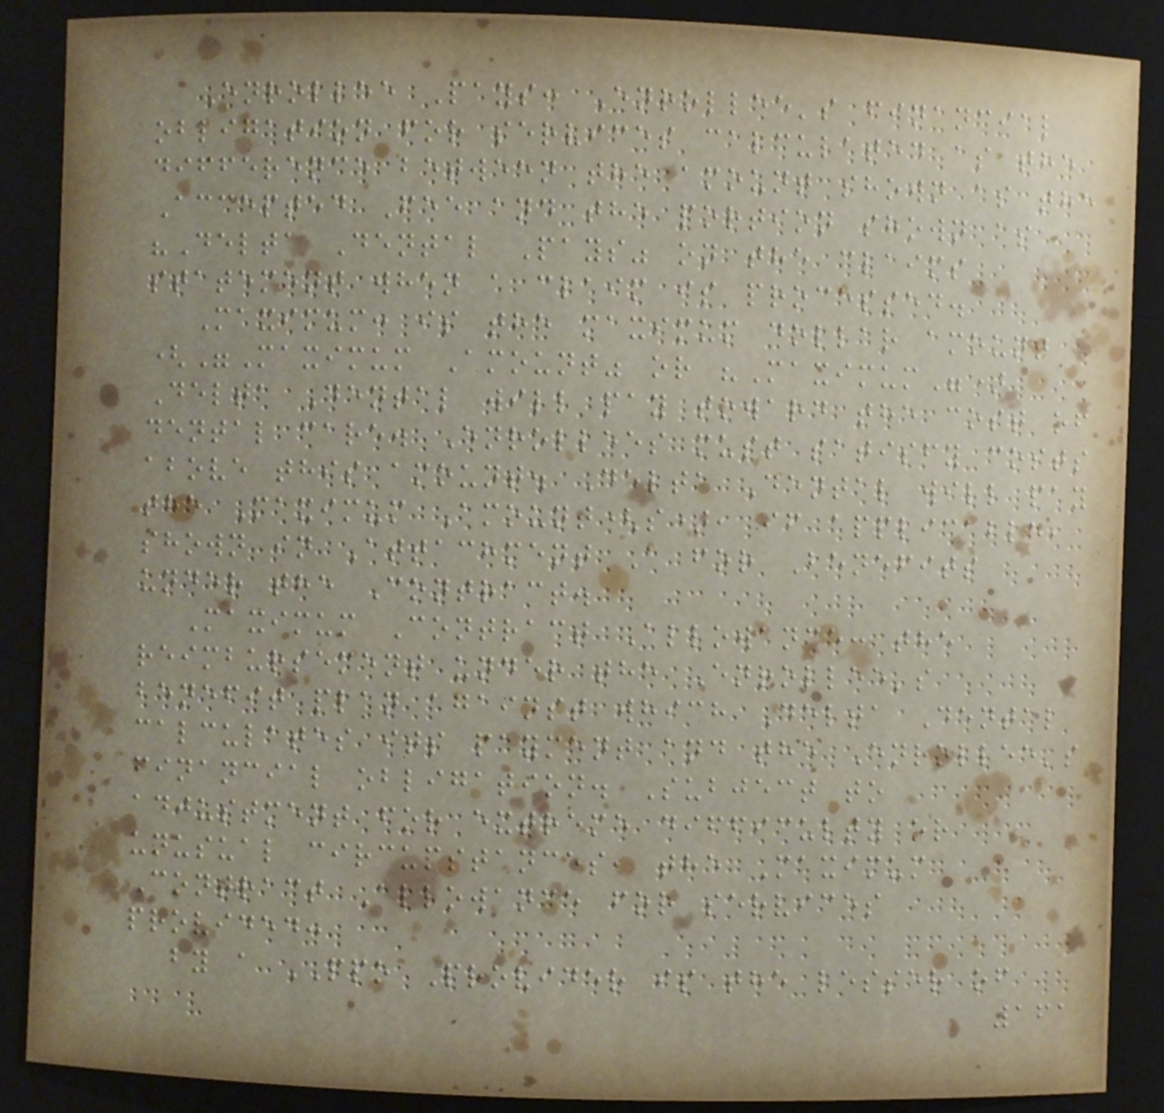Enrollee Pays: Enrollee's financial
obligation for services calculated as the
difference between the amount shown as the
Accepted Fee and the portion shown as
"Delta Dental Pays" on the claims
statement when a claim is processed.
Maximum: is the maximum dollar amount
("Maximum Amount" or "Maximum")
Delta Dental will pay toward the cost of
dental care. Enrollees must satisfy costs
above this amount. Delta Dental will pay
the Maximum Amount(s), if applicable,
shown in Attachment A for Benefits
under the Contract.
Maximum Contract Allowance: the
reimbursement under the Enrollee's
benefit plan against which Delta Dental
calculates its payment and the Enrollee's
financial obligation. Subject to
adjustment for extreme difficulty or
unusual circumstances, the Maximum
Contract Allowance for services
provided:
by a PPO Provider is the lesser of
161
